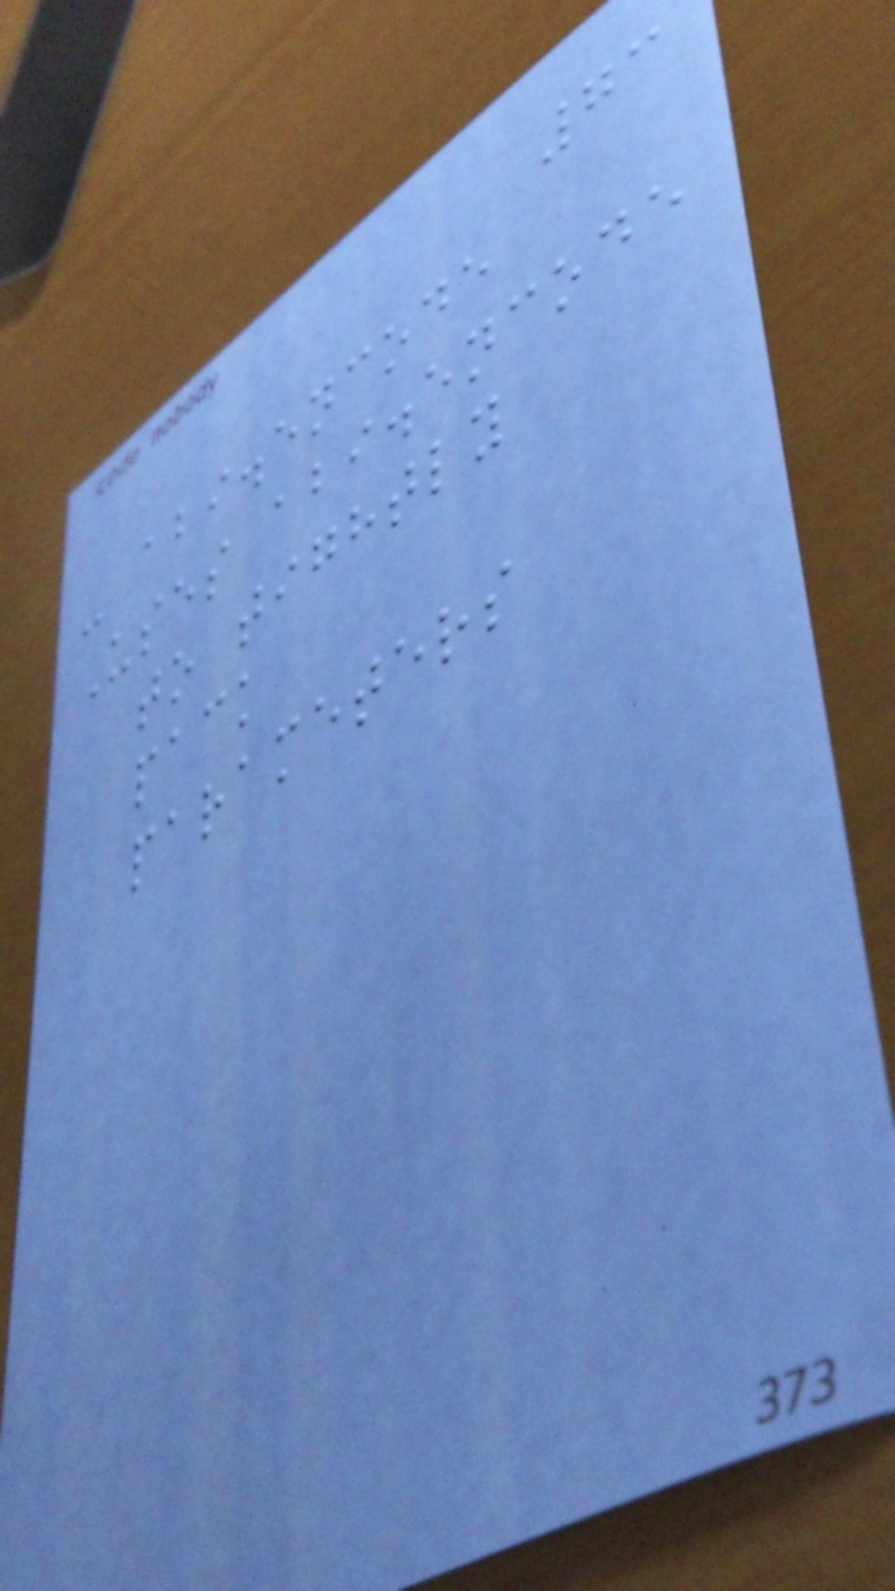73
- abi.encode
Uses abi.encode
to tightly
pack
parameters
